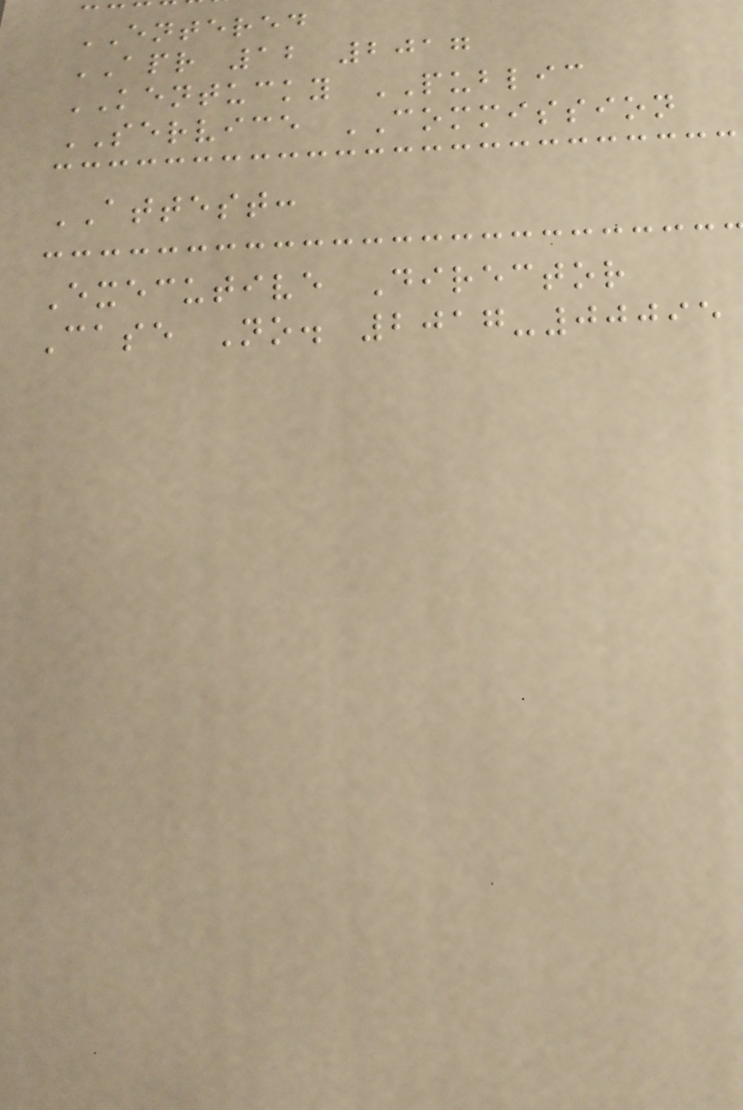ENTERED
APR 12 2017
KENTUCKY PUBLIC
SERVICE COMMISSION
ATTEST:
Executive Director
Case No. 2017-00095
